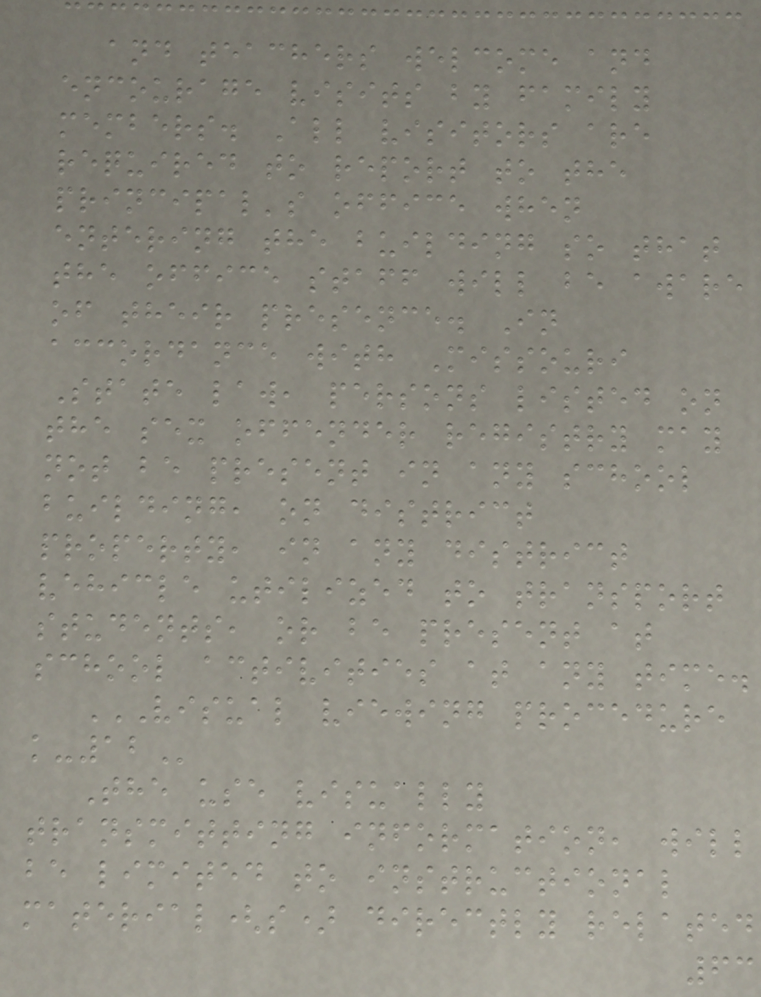and teachers welcome and
encourage visits by family
members. All visitors are
required to report to the
principal's office when
entering the building so that
the office staff will be aware
of their presence. In
accordance with Missouri
State law, persons listed on
the sex offender registry may
not be present in any school
building, on district
property, in any district
vehicle utilized to transport
students, or be present at
school activities at any time.
VISUAL VIEWING PROCEDURE
K-12
The use visually
transmitting information, will
be limited to instructional
material(s) directly related
63
